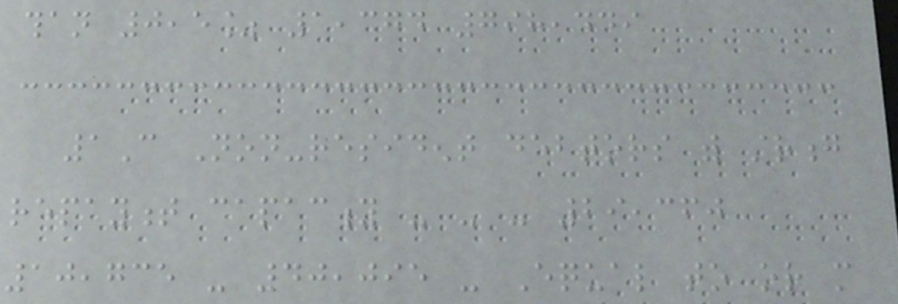than 0,5% 1,374 798,449
1C Non-resident debtors with strong
repayment capacity - - - 29,360
10,735 - 40,095 - Equal to or more
